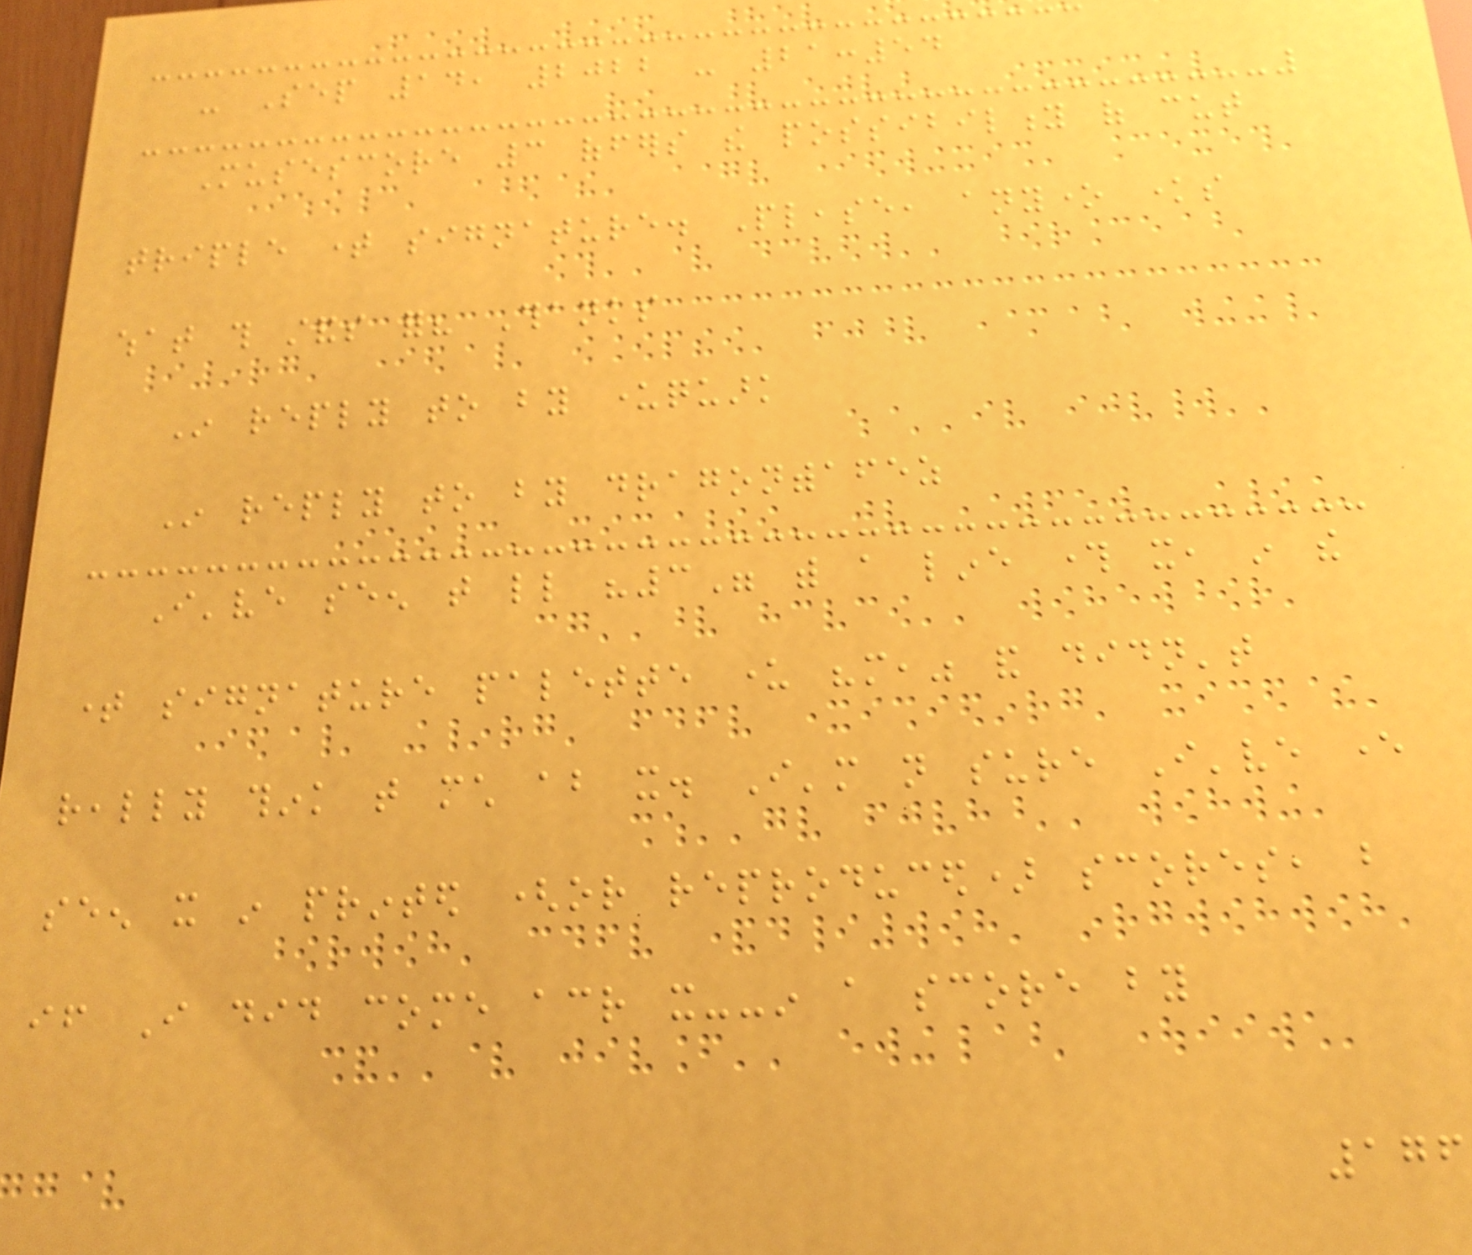- Sep 14, 2022 - 21:54
Musescore 3 offers the possibility of cut
triple time signature. Please, anyone knows
what this stands for? Thanks
In reply to by underquark
In reply to by dragonwithafez
I've seen that little "3" with a line through it, in the
time signature palette under "more," and didn't
really think that much about it. I'm not sure I've ever
seen it in printed (or reproduced) scores, but
if I did come across it--in a score by
176
